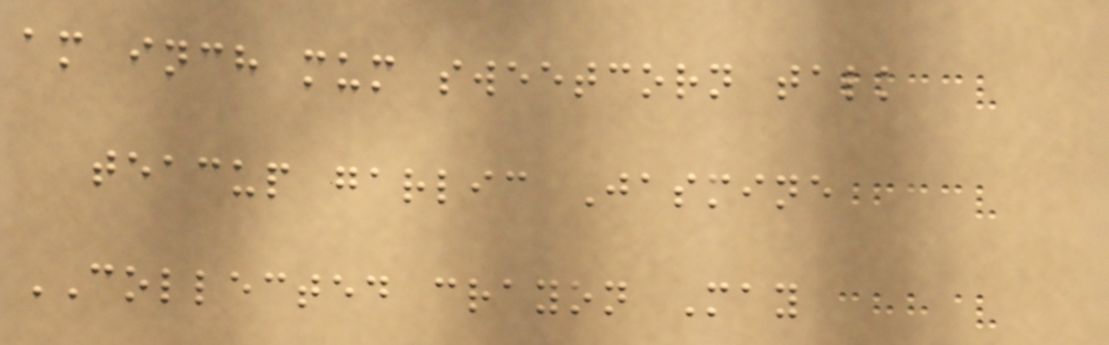am inch mum sweetcorn talk
teacup garlic Jasmine
COLLECTED crayon May
